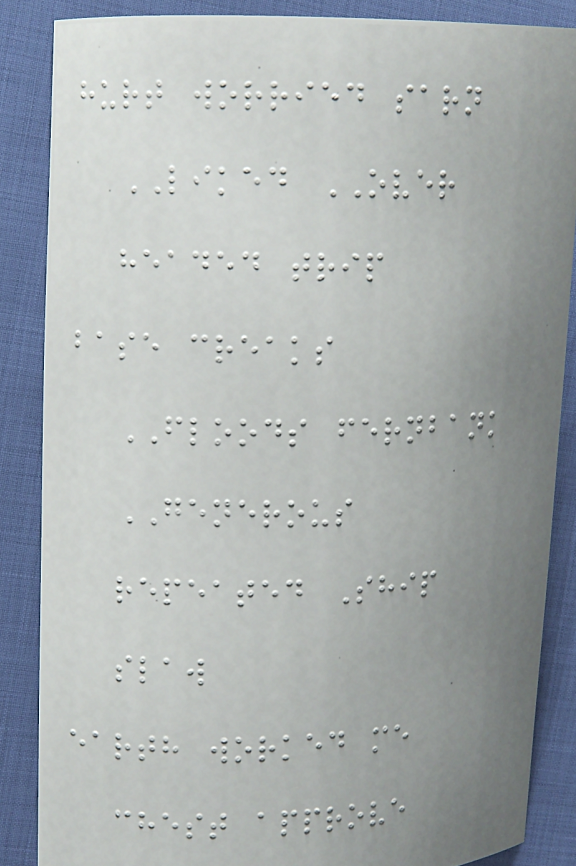hurt worried sarn
LIKED OVER
headed trip
base creaks
FLOODS fernbank
GENEROUS
repeated Ship
slaw
earth worked me
chest approve
